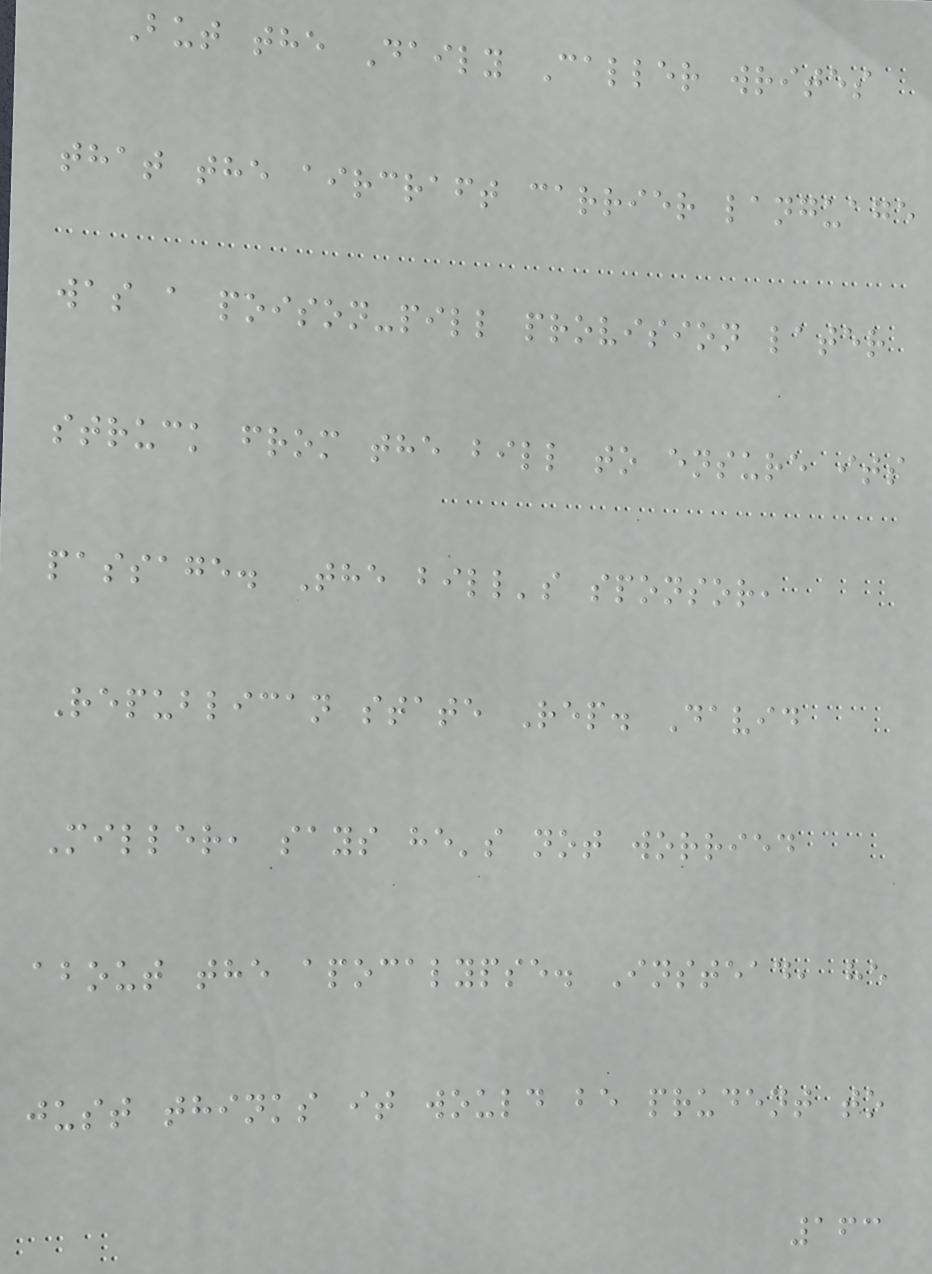But the Daily Caller writes
that the aircraft carrier language
was a poison-pill provision later
struck from the bill to ensure its
passage. The bill's sponsor,
Republican state Rep. David
Miller, says he's not worried
about the apocalypse. Instead, he
just thinks it would be prudent to
163
